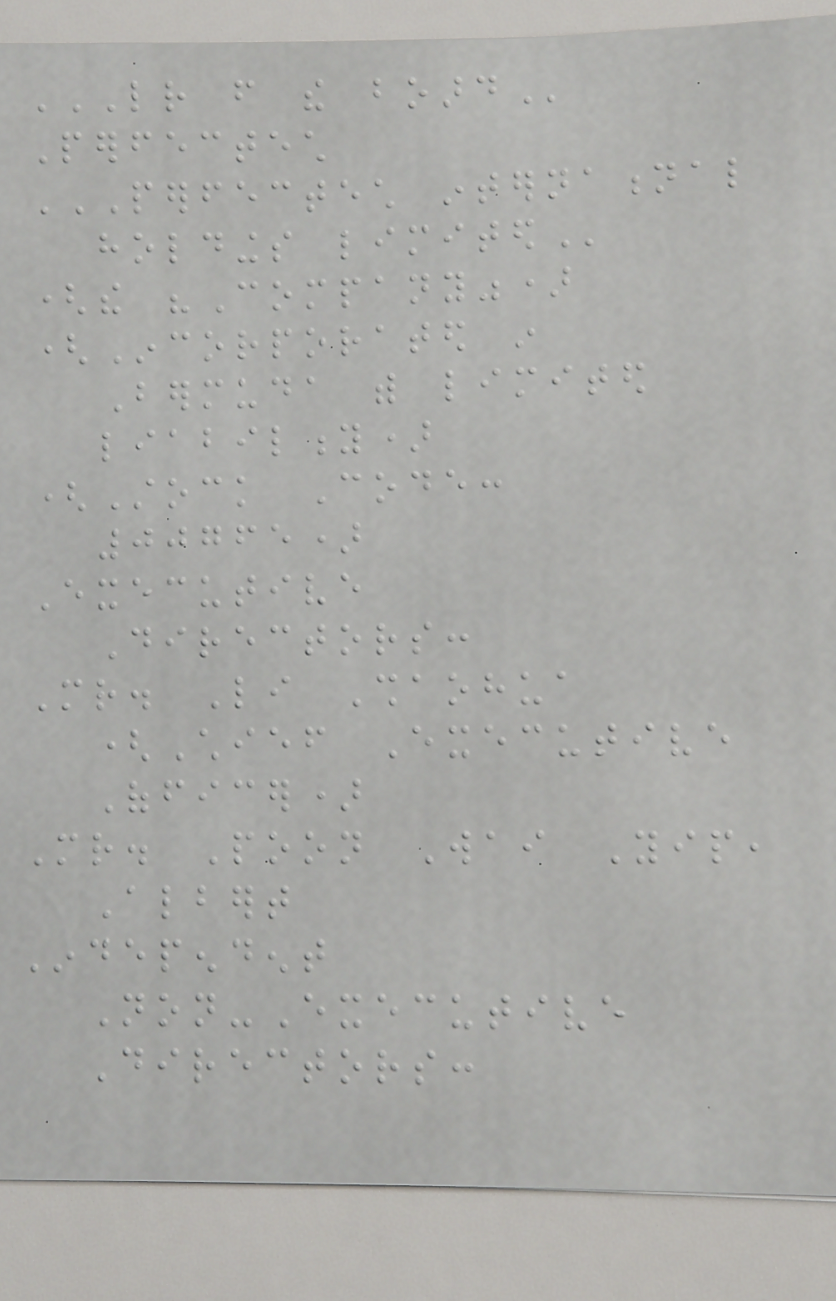LETTER FROM THE BOARD
Perfectech
PERFECTECH INTERNATIONAL
HOLDINGS LIMITED
(the "Company")
(Incorporated in
Bermuda with limited
liability)
(Stock Code:
00765)
Executive
Directors:
Mr. Li Shaohua
(Chief Executive
Officer)
Mr. Poon Wai Yip,
Albert
Independent
Non-Executive
Directors:
